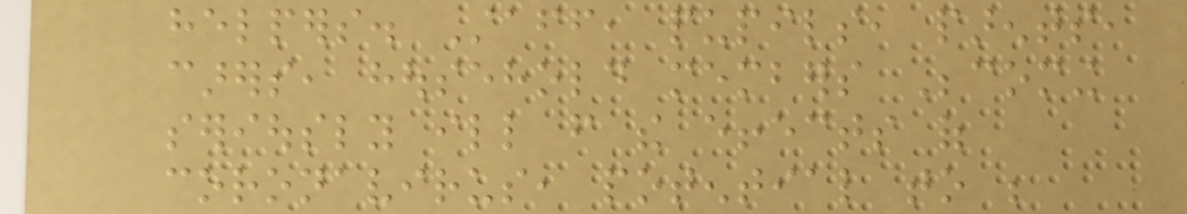helpers. Staff, pupils, parents,
carers, household members Becoming
seriously ill from the effects of
coronavirus, potential to be
